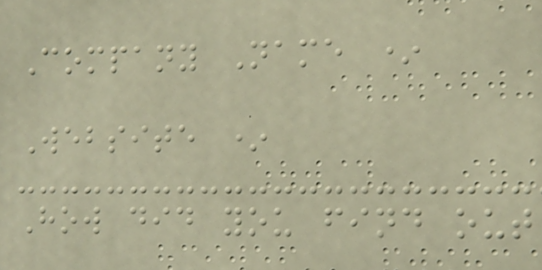Company Name *
Website *
How did you find out
